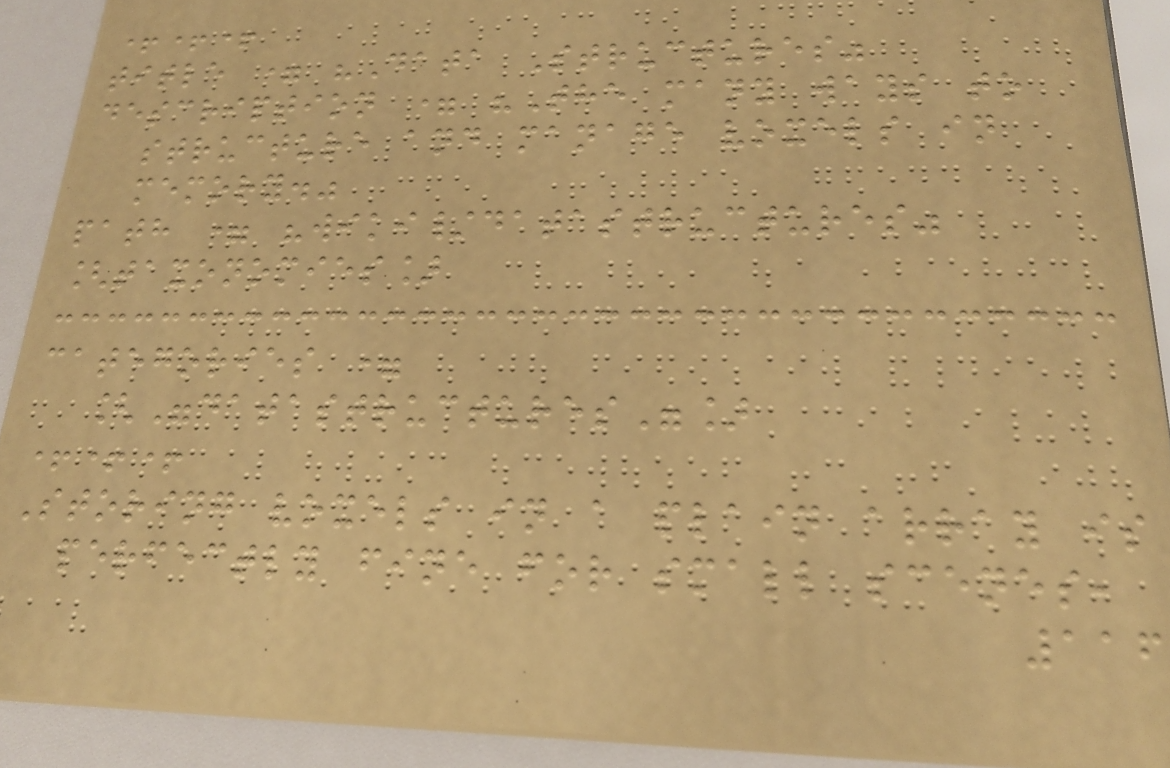+++
title = "Data Structures"
description = "The many ways to
structure and manage voxels in
memory."
path = "wiki/datastructures"
[taxonomies]
categories =
["datastructures"]
+++
Storing voxels in a plain array is
perfectly fine for small scenes,
116
